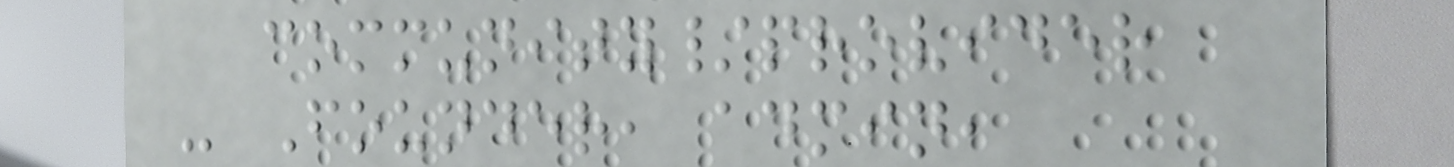community/provider
- Founder, admin,
